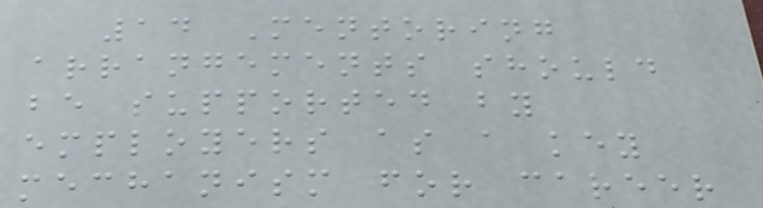14 Mentoring
arrangements should
be supported by
employers as a key
mechanism for career
